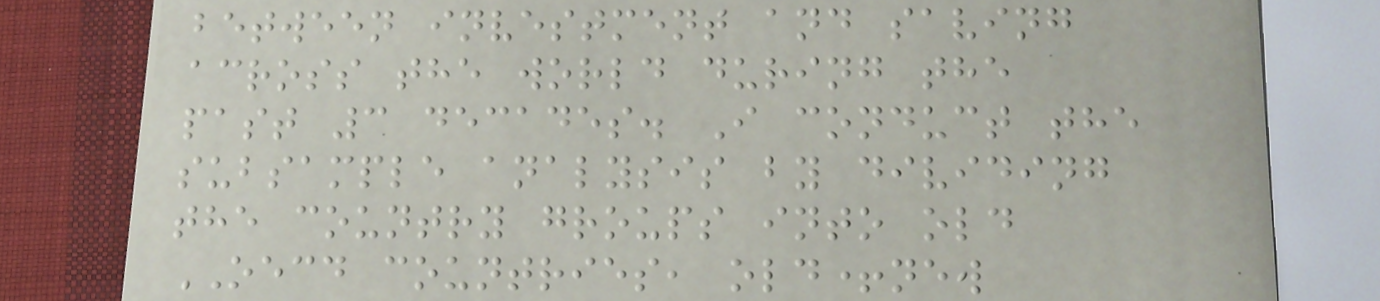between investment and saving
across the world during the
past 3 decades. I conduct the
subsample analysis by dividing
the country groups into old
OECD countries, old+new
